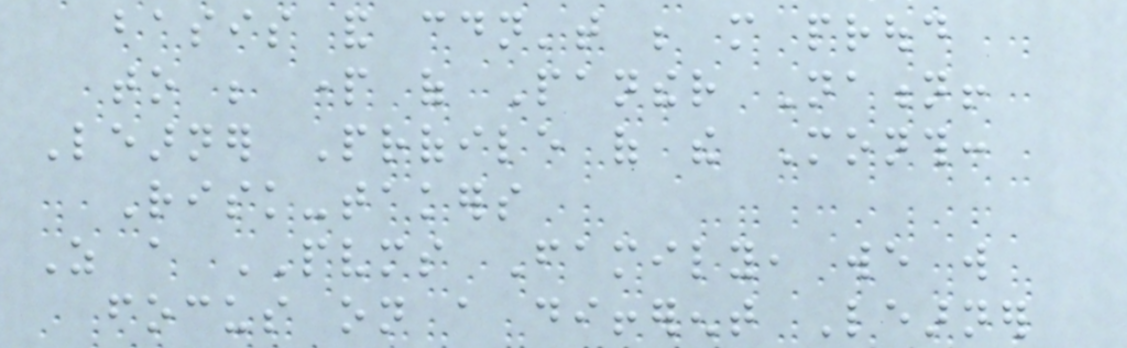basis and couldn't be more proud
to be part of Panther Nation!
Learner Profile of the Month:
Risk-takers
As a PVMS Family, we will
focus on a different Learner
